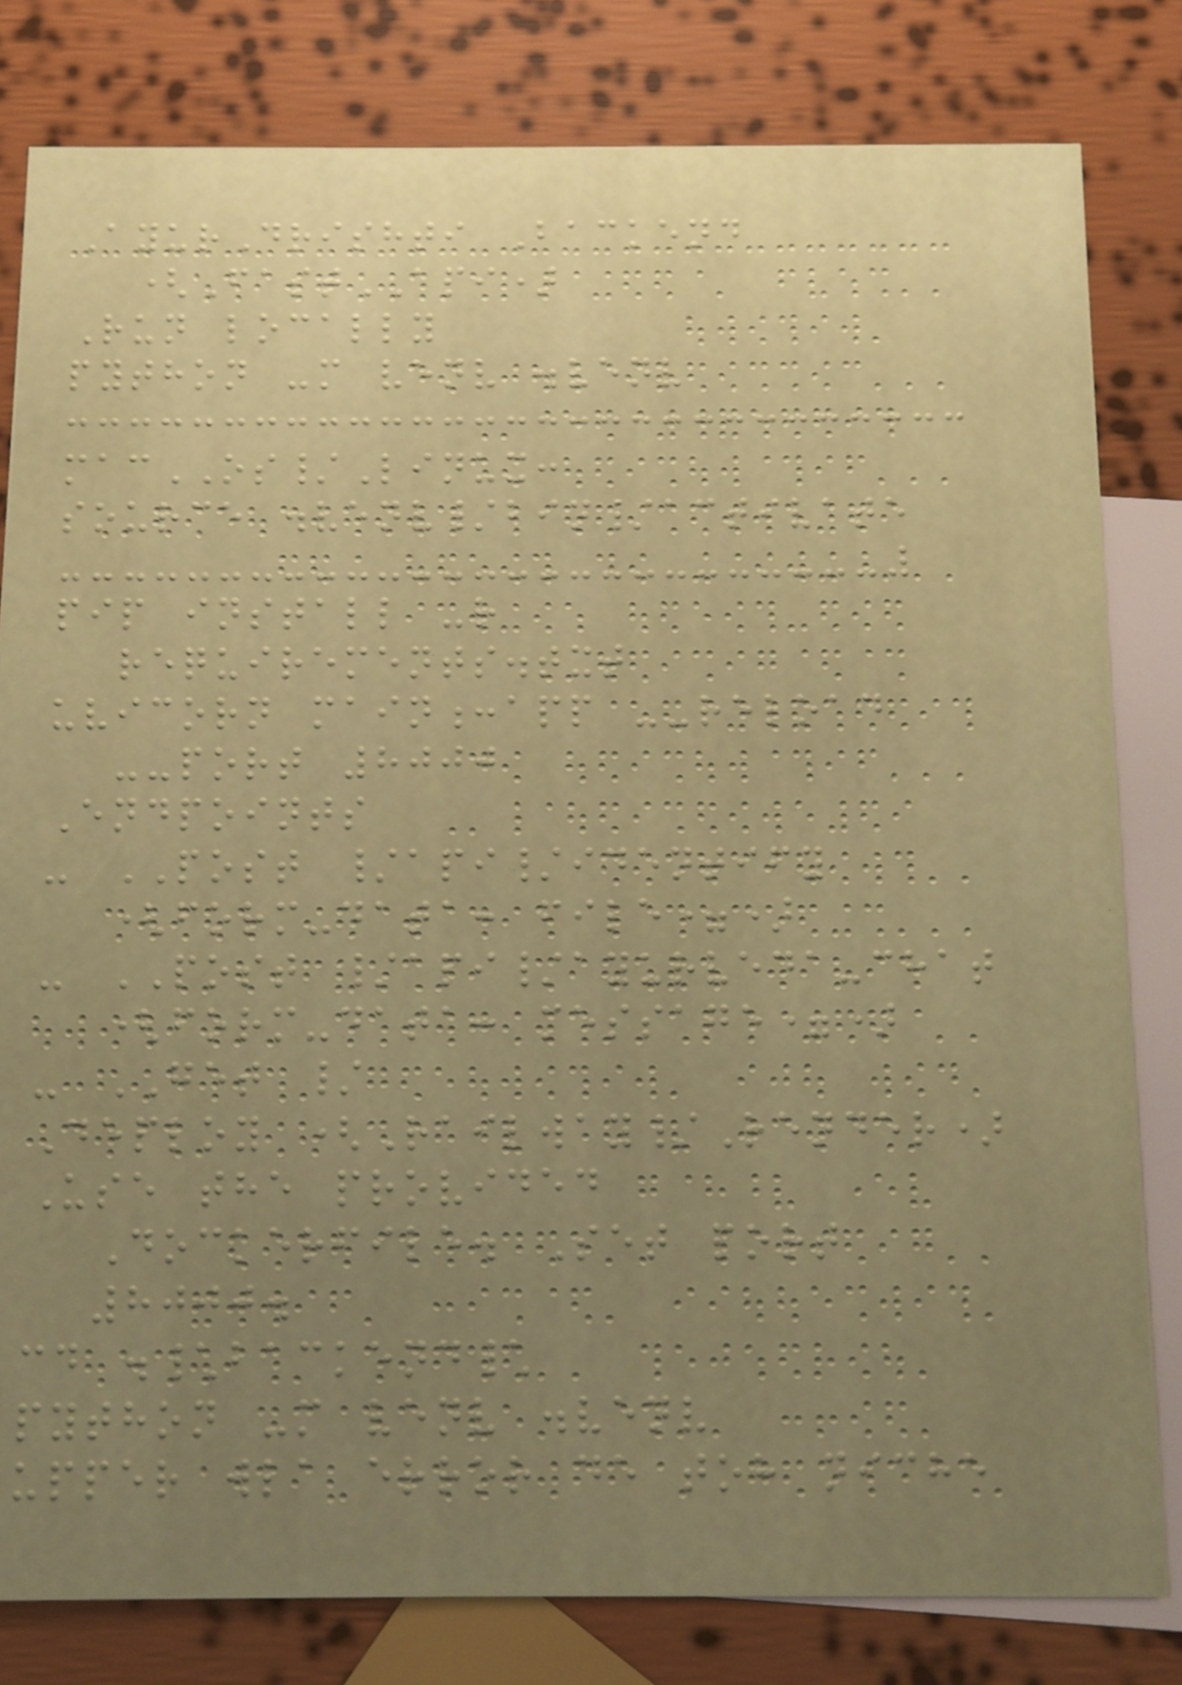AyurDrishti Backend
(FastAPI)
Run locally
python -m venv .venv
macOS/Linux:
source .venv/bin/activate
pip install -r
requirements.txt
uvicorn main:app --reload
--port 8000
Endpoints
- POST /api/identify
(form-data: file=)
- POST /api/ayurveda-chat
(form-data: message=)
- GET /
Deploy (Railway/Render)
Use the provided
Dockerfile. Set port
8000.
cd .\backend\
python -m venv .venv
upper wla error de toh niche
